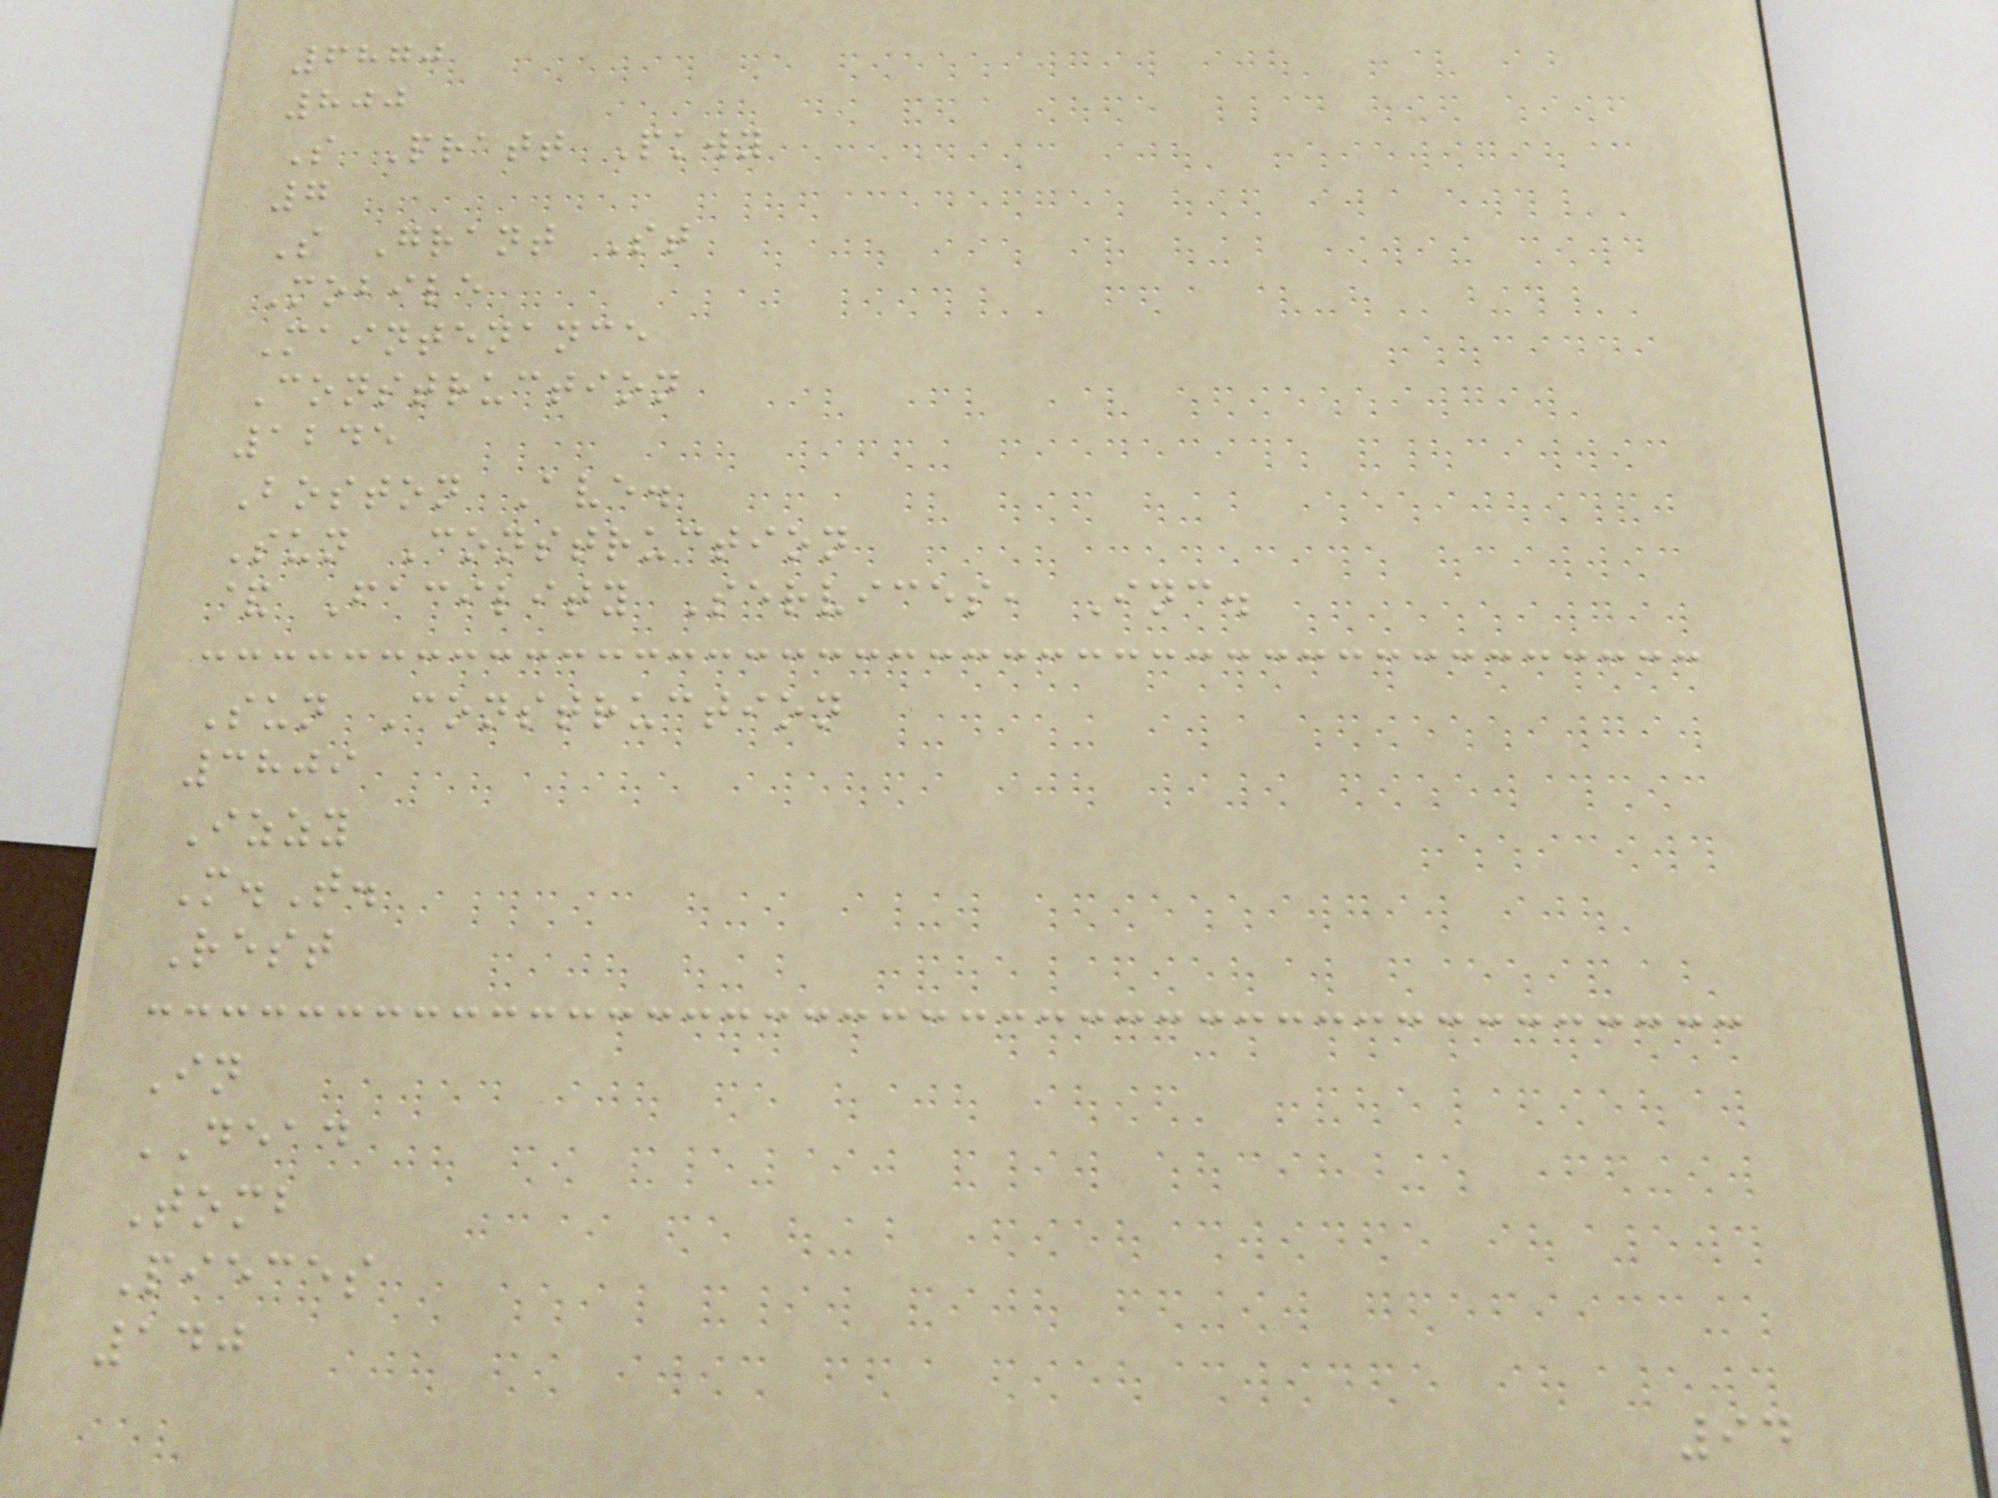6870
800
S Pratt Pkwy
7
S Grant St
Mobile
Maintenance
Construction
1245
Boston Ave.
Sun Construction
& Facility Services, Inc.
Sun Construction
3809
Izzy
M.T.
Rest
In
DEAD
Tomb
Pieces
140
94
